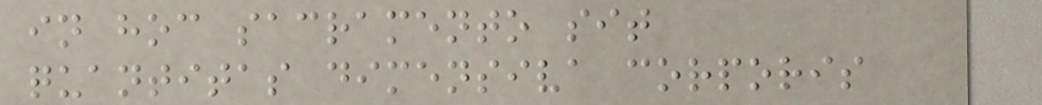in hoc sacramento sit
quantitas dimensiva corporis
